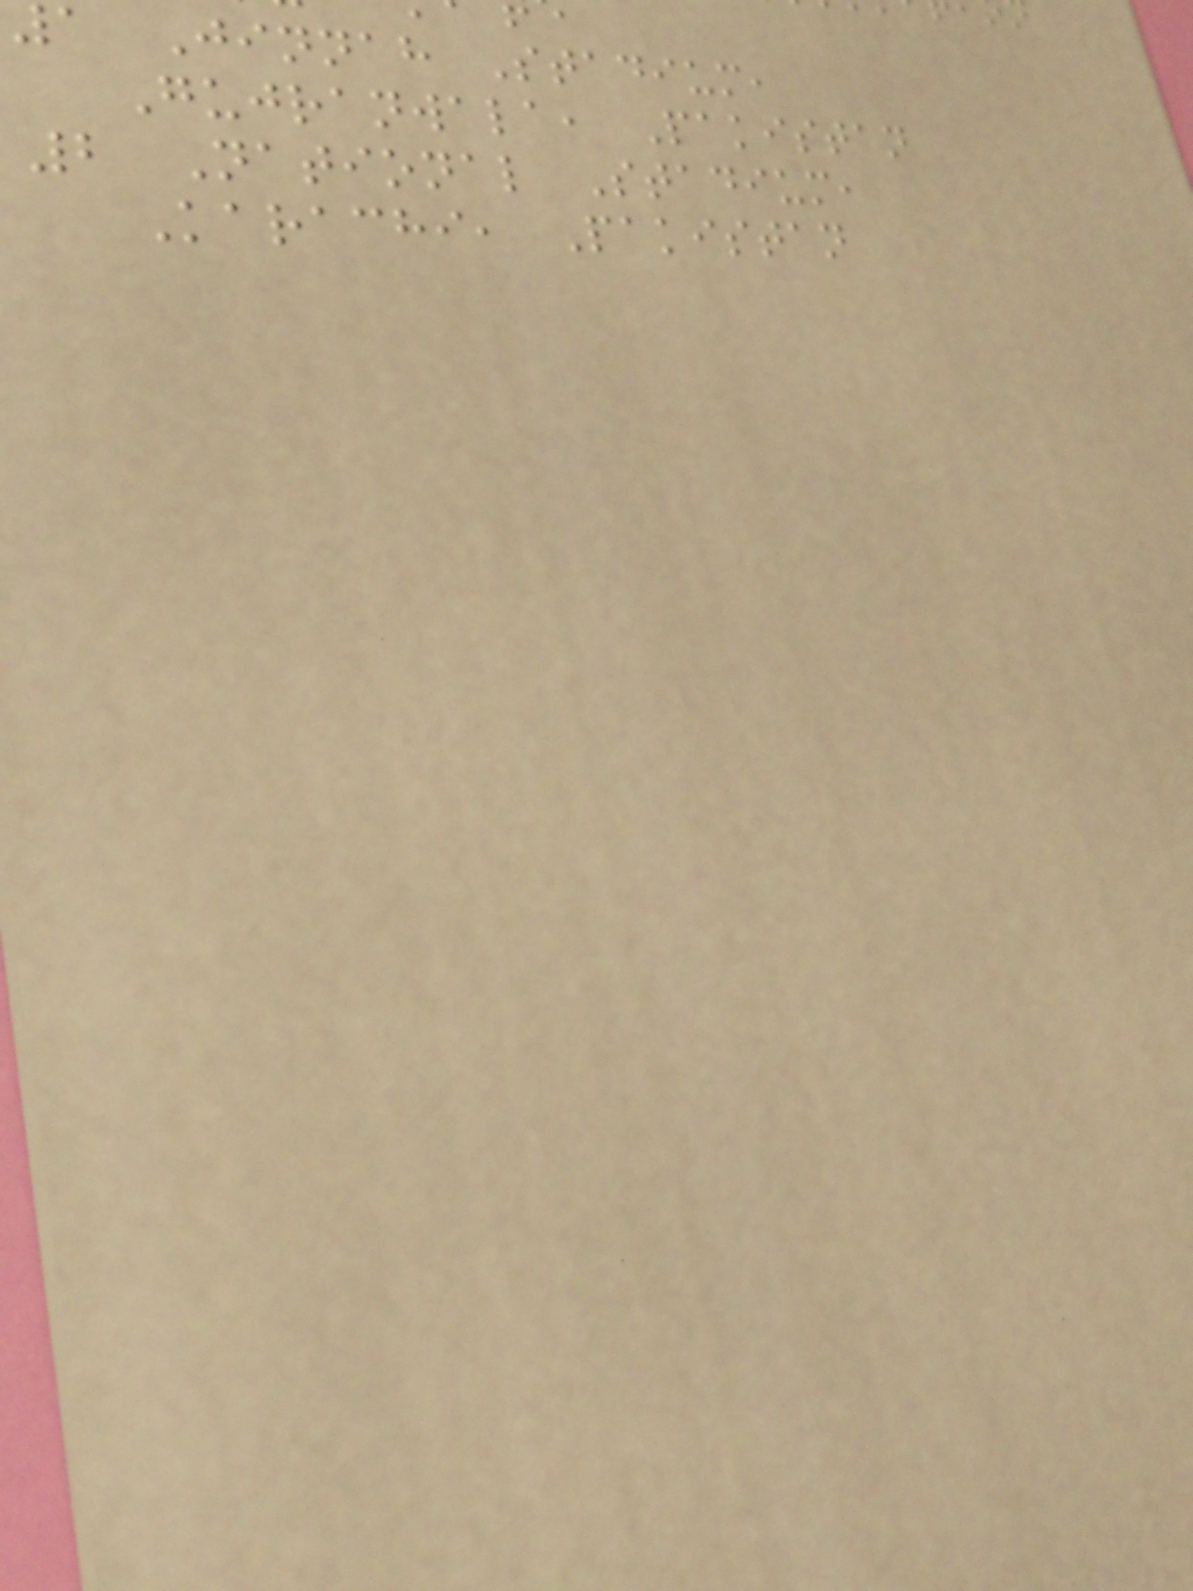a Jinnah Stadium,
Gujranwala, Pakistan
2 National Stadium,
Karachi, Pakistan
